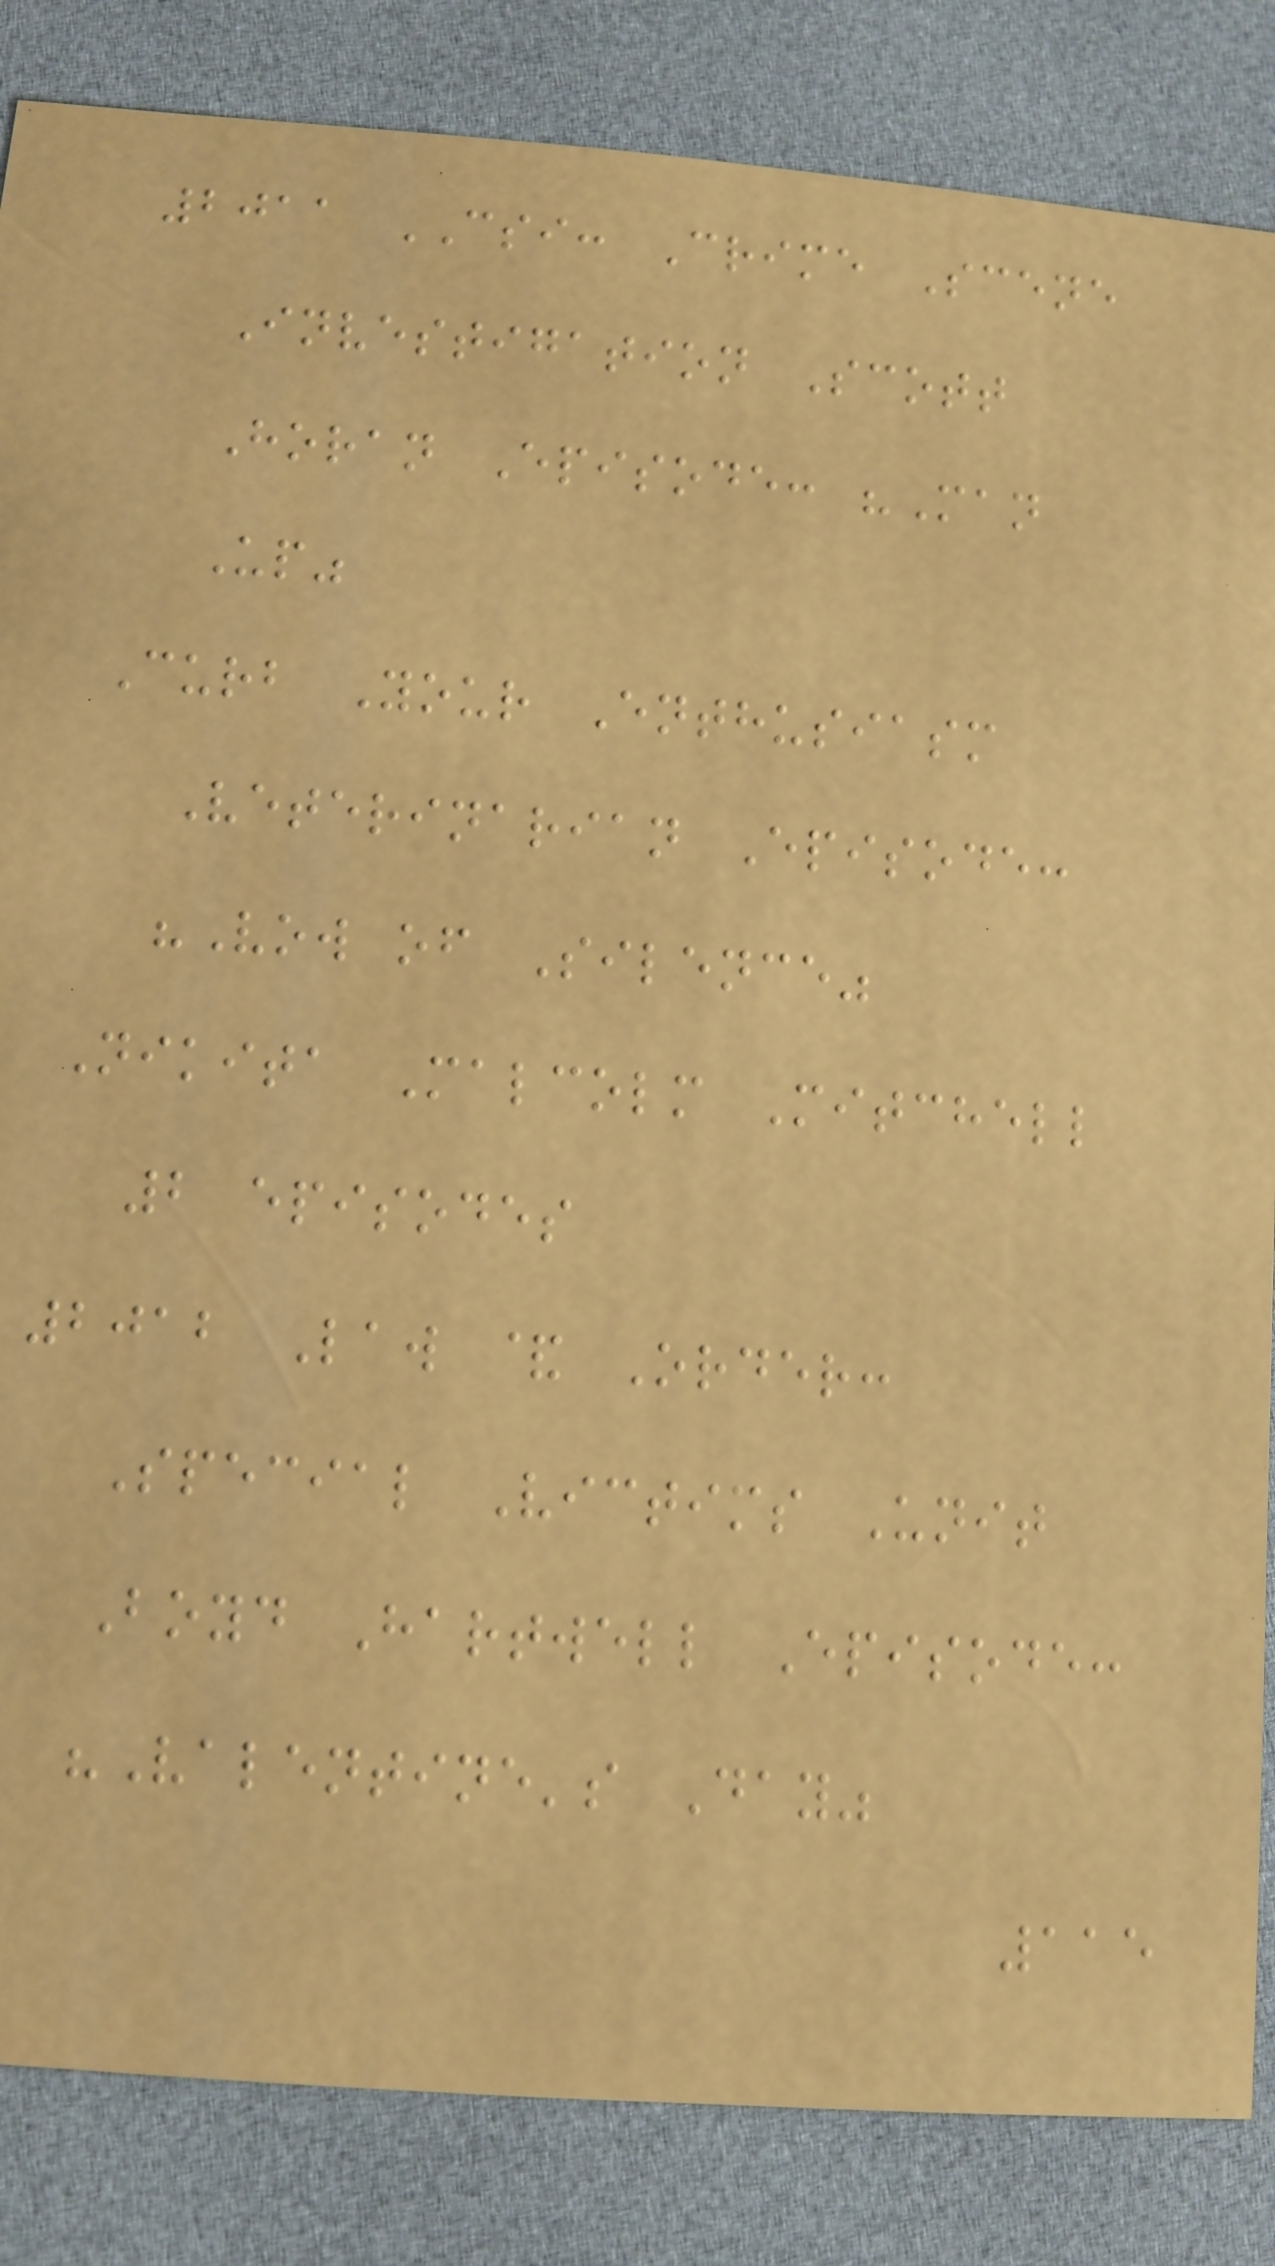2011 CSI: Crime Scene
Investigation Scott
Horan Episode: "Man
Up"
Curb Your Enthusiasm
Veterinarian Episode:
"Vow of Silence"
Nikita Malcolm Mitchell
2 episodes
2012 Law & Order:
Special Victims Unit
Boyd Hartwell Episode:
"Valentine's Day"
115
